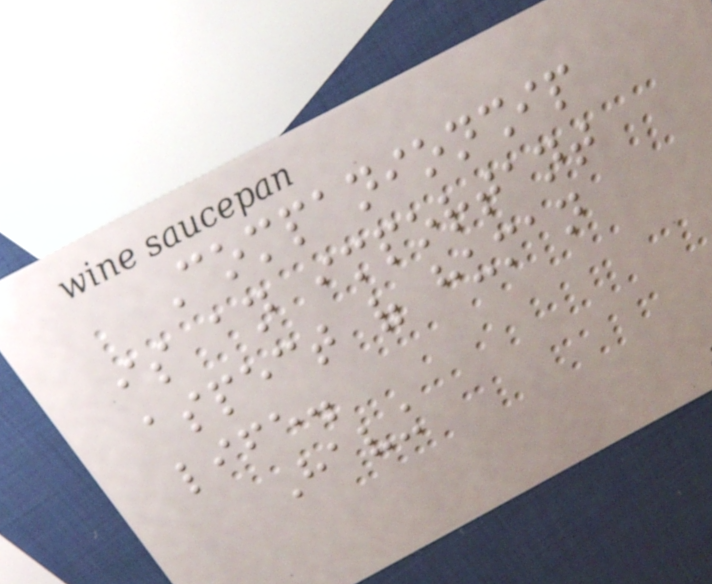Companionship
is an important
aspect of human
life.
Having
